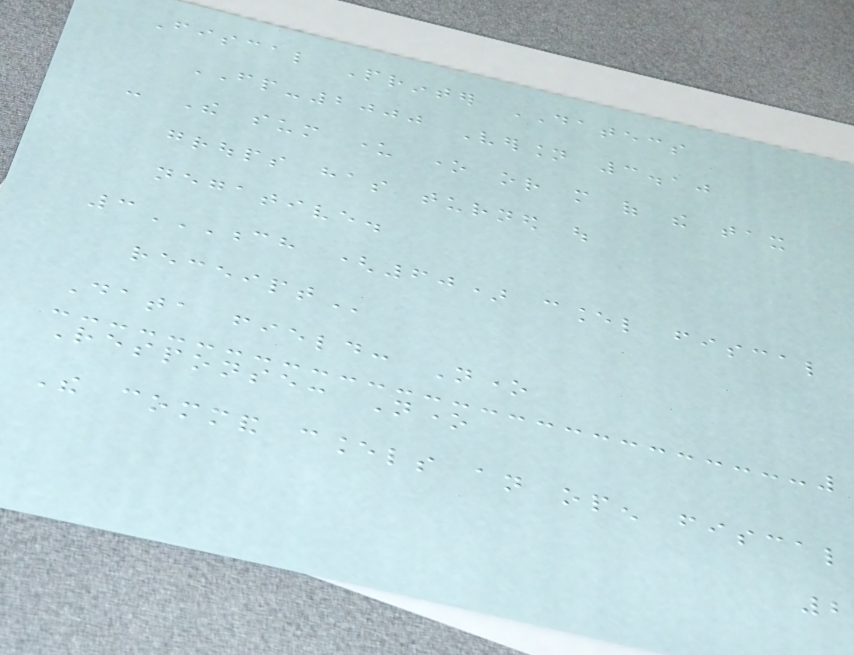Fiscal Printer DATECS
FP-2000 Version 3.10
- The sum under one or more of the tax
groups has turned out
negative.
3CH (60) CANCEL FISCAL
RECEIPT
Data field: None
Response: None
The command cancels an open fiscal
2
